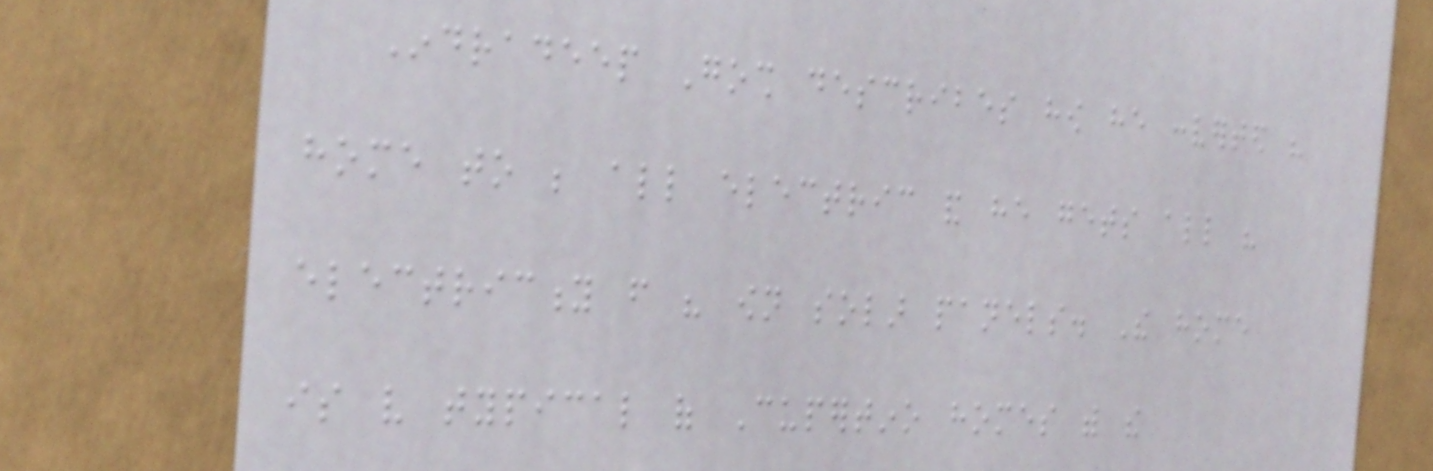Indradeep Gosh describes how he converted his
home to be all electric and he gets all his
electricity from his own solar panels. The home
is very typical of Cupertino homes with the
